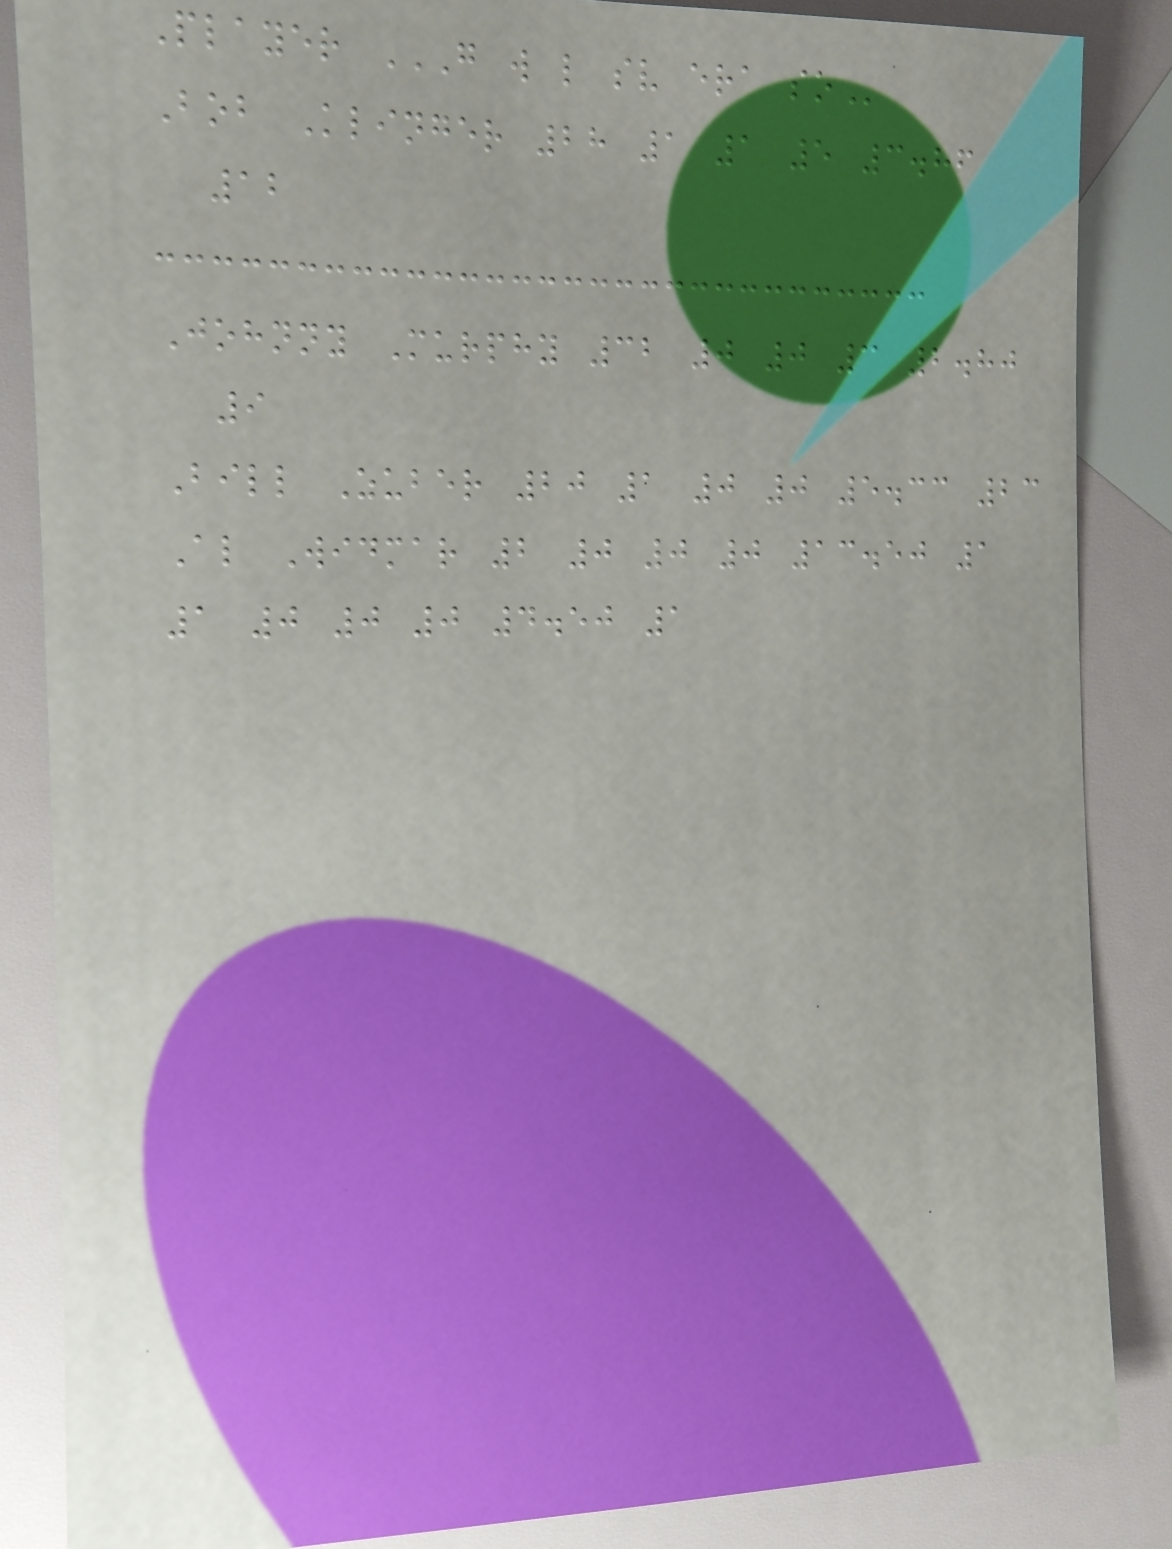Player G W L SV ERA SO
Bob Klinger 28 1 1 5 3.86
12
Johnny Murphy 32 0 0 3 2.80
9
Bill Zuber 20 1 0 0 5.33 23
Al Widmar 2 0 0 0 13.50 1
1 0 0 0 4.50 1
